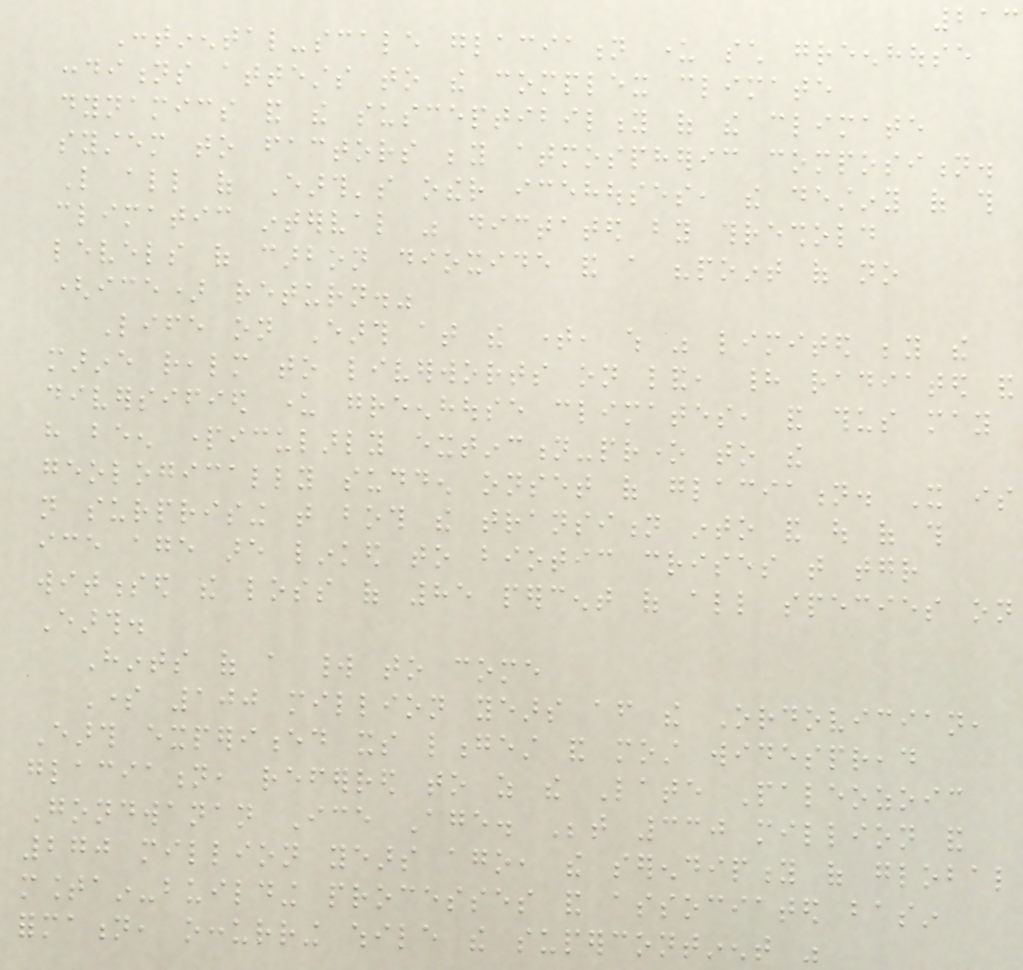213
Continental-scale glaciation under such greenhouse
conditions attests to the complex climate
dynamics and the susceptibility of the climate
system to factors beyond atmospheric composition.
Like all of Earth's other icehouses, the destiny of this
climatic interval was dictated by threshold
levels of carbon dioxide and a "point of no
(ice) return."
Life on Earth at the time, which was limited beyond the
marine realm to liverworts on land, had radiated and
diversified under greenhouse climates, and thus may
have been particularly extinction-prone to the
geologically sudden onset of glaciation. It is
not surprising that both the transition into and out of this
ice age are linked to biotic crises that together
witnessed the loss of 85 percent of all species on
Earth.
Hints of a world to come
Some 100 million years after the Ordovician,
Earth experienced its longest and most widespread
glaciation, referred to as the Late Paleozoic
Gondwanan Ice Age. Between 330 million and
270 million years ago, the serendipity of global
mountain-building processes and associated basin
formation, occurring while the supercontinent was
